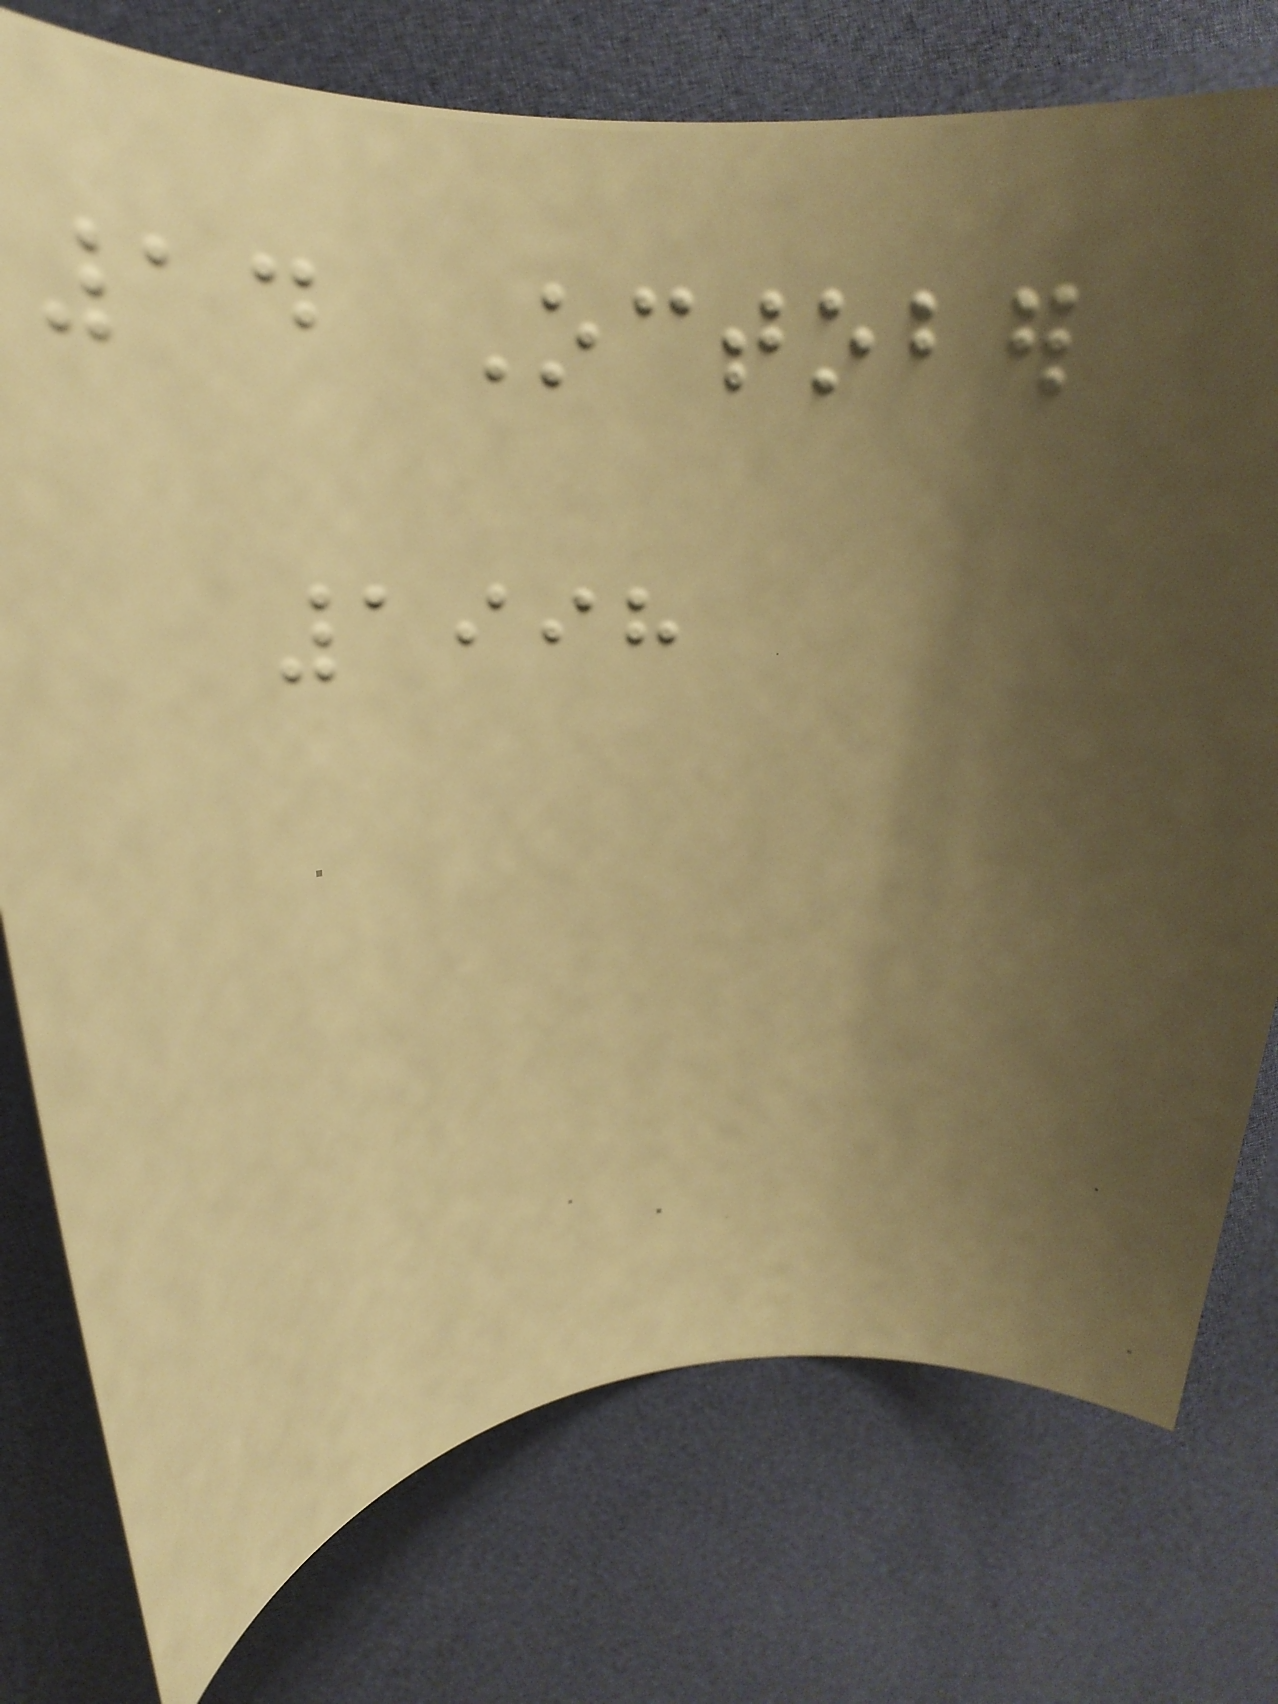14 October
1998
